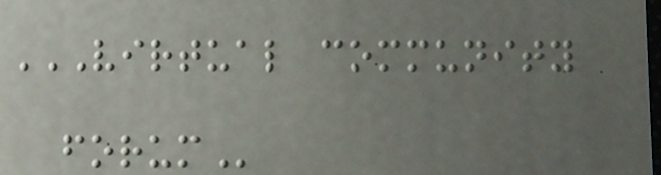VIRTUAL COMMUNITY
FORUM
